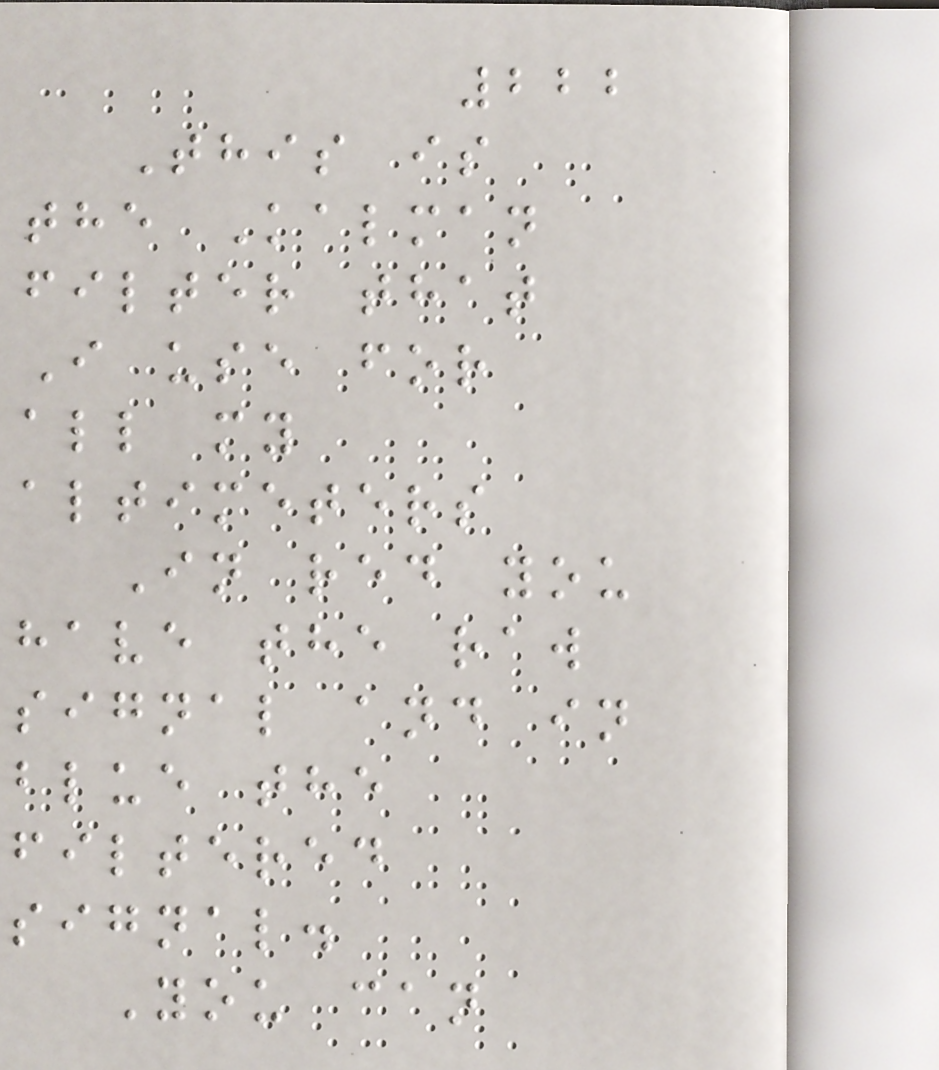222
This is
the Kalman
filter that
I use for
all my
altimeters
In red you
have the raw
signal and in
blue the
filtered
signal.
You can
